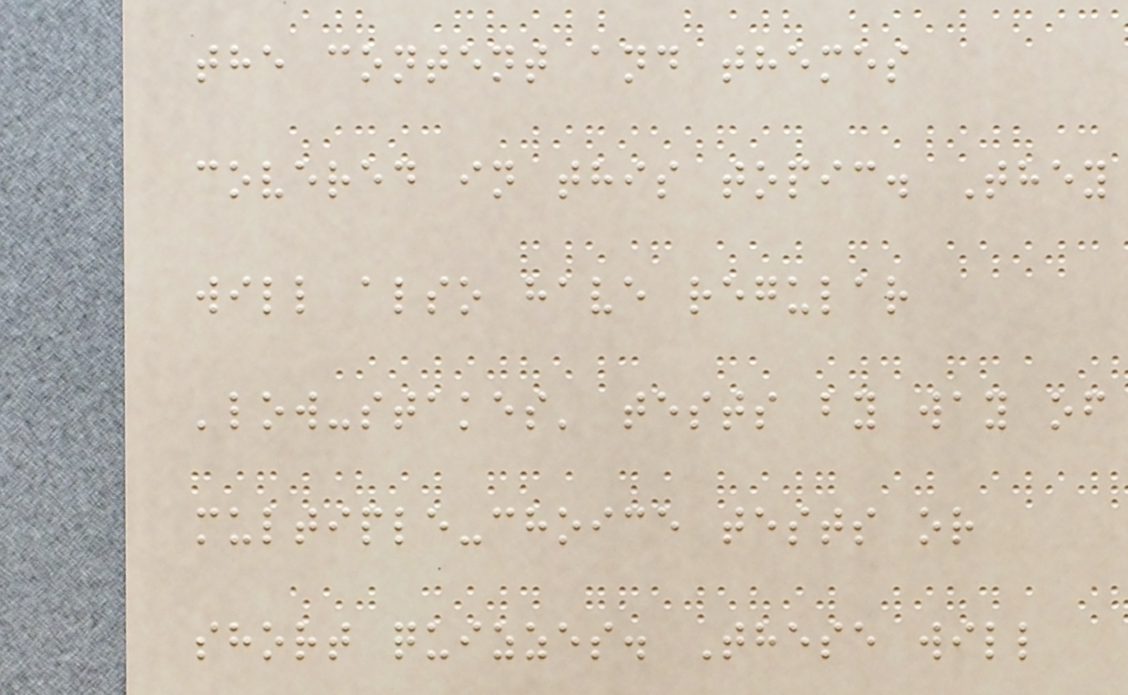the content and themes
covered in this topic. They
will also have regular
'low-stakes' tests by way of
multiple-choice tests or
short quizzes. These will
